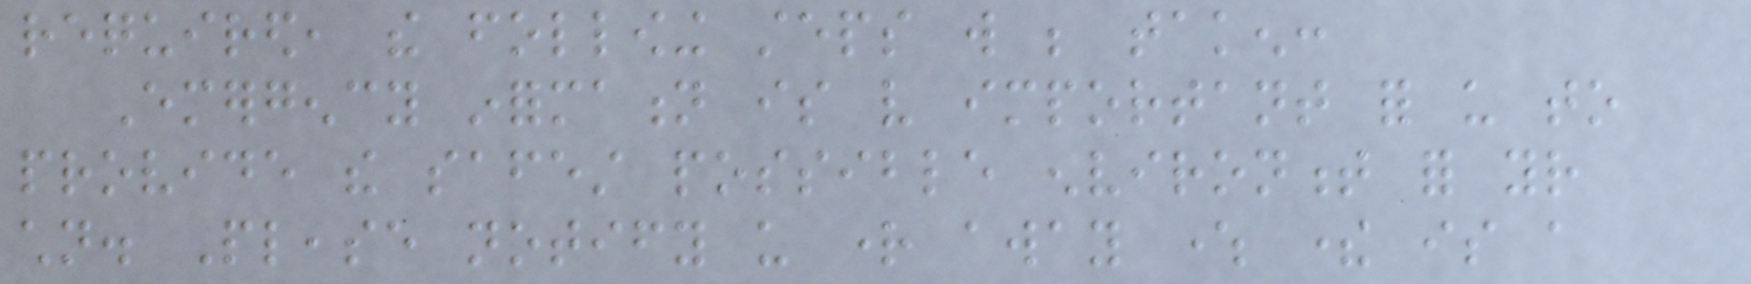required, the following steps will be taken:
Emergency information is very important for us to
provide the safest possible environment for your
children. Please notify us right away where there is a
